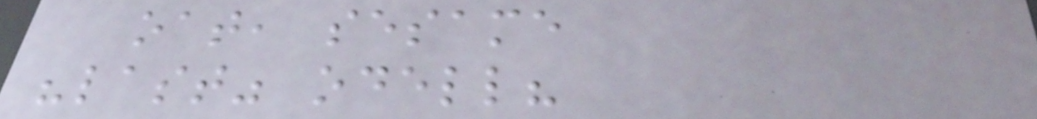oat, sesame
"last" odell?
